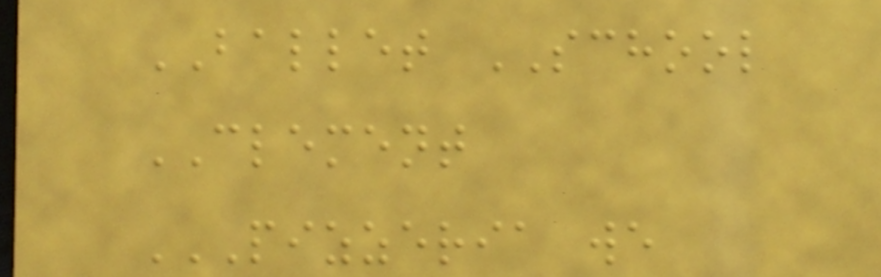BALLET SCHOOL
CLEMENT
PIZZERIA WE
